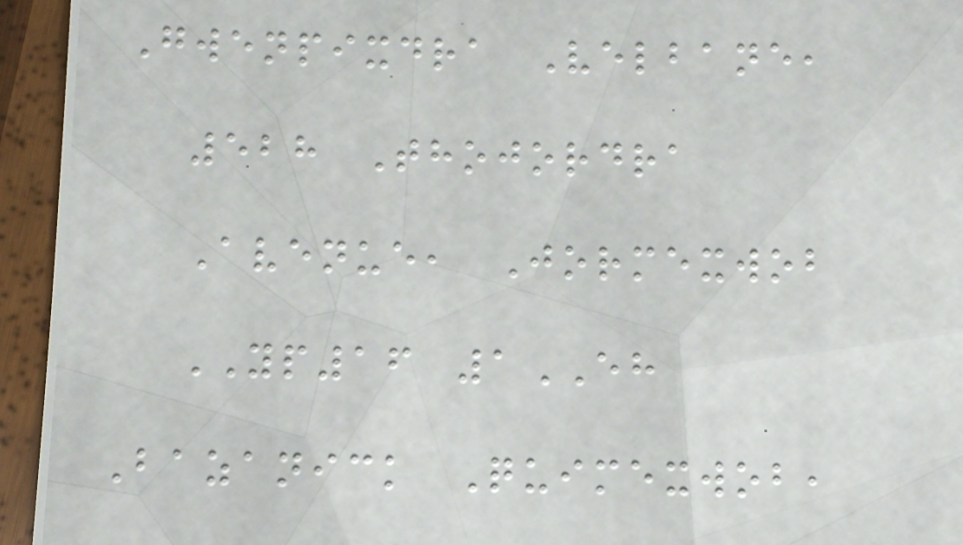Gwenpixdra Velbane,
528 Thojordra
Avenue, Jormexwob
YP16 1EH
Bazanick Quimexwob,
